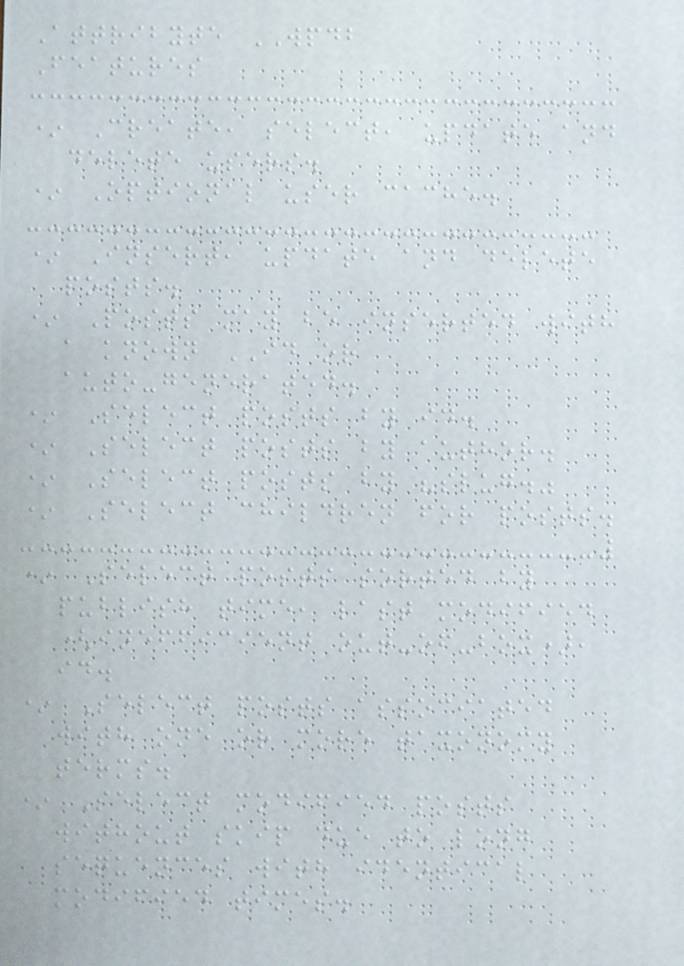Attribyte WPDB
Features
* Create, select, update and
delete users.
* Optional user cache.
* Insert, update and delete
posts.
* Posts may be inserted with
a known ID or
auto-generated.
* Select posts by id.
* Select posts by author.
* Select posts by "slug."
* Select children for posts.
* Select posts sorted by
publish time, last modified
(inefficient out-of-box),
id.
* Select posts associated
with one or more taxonomy
terms.
* Select modified posts
without skip due to long
sequences with identical
modified times.
